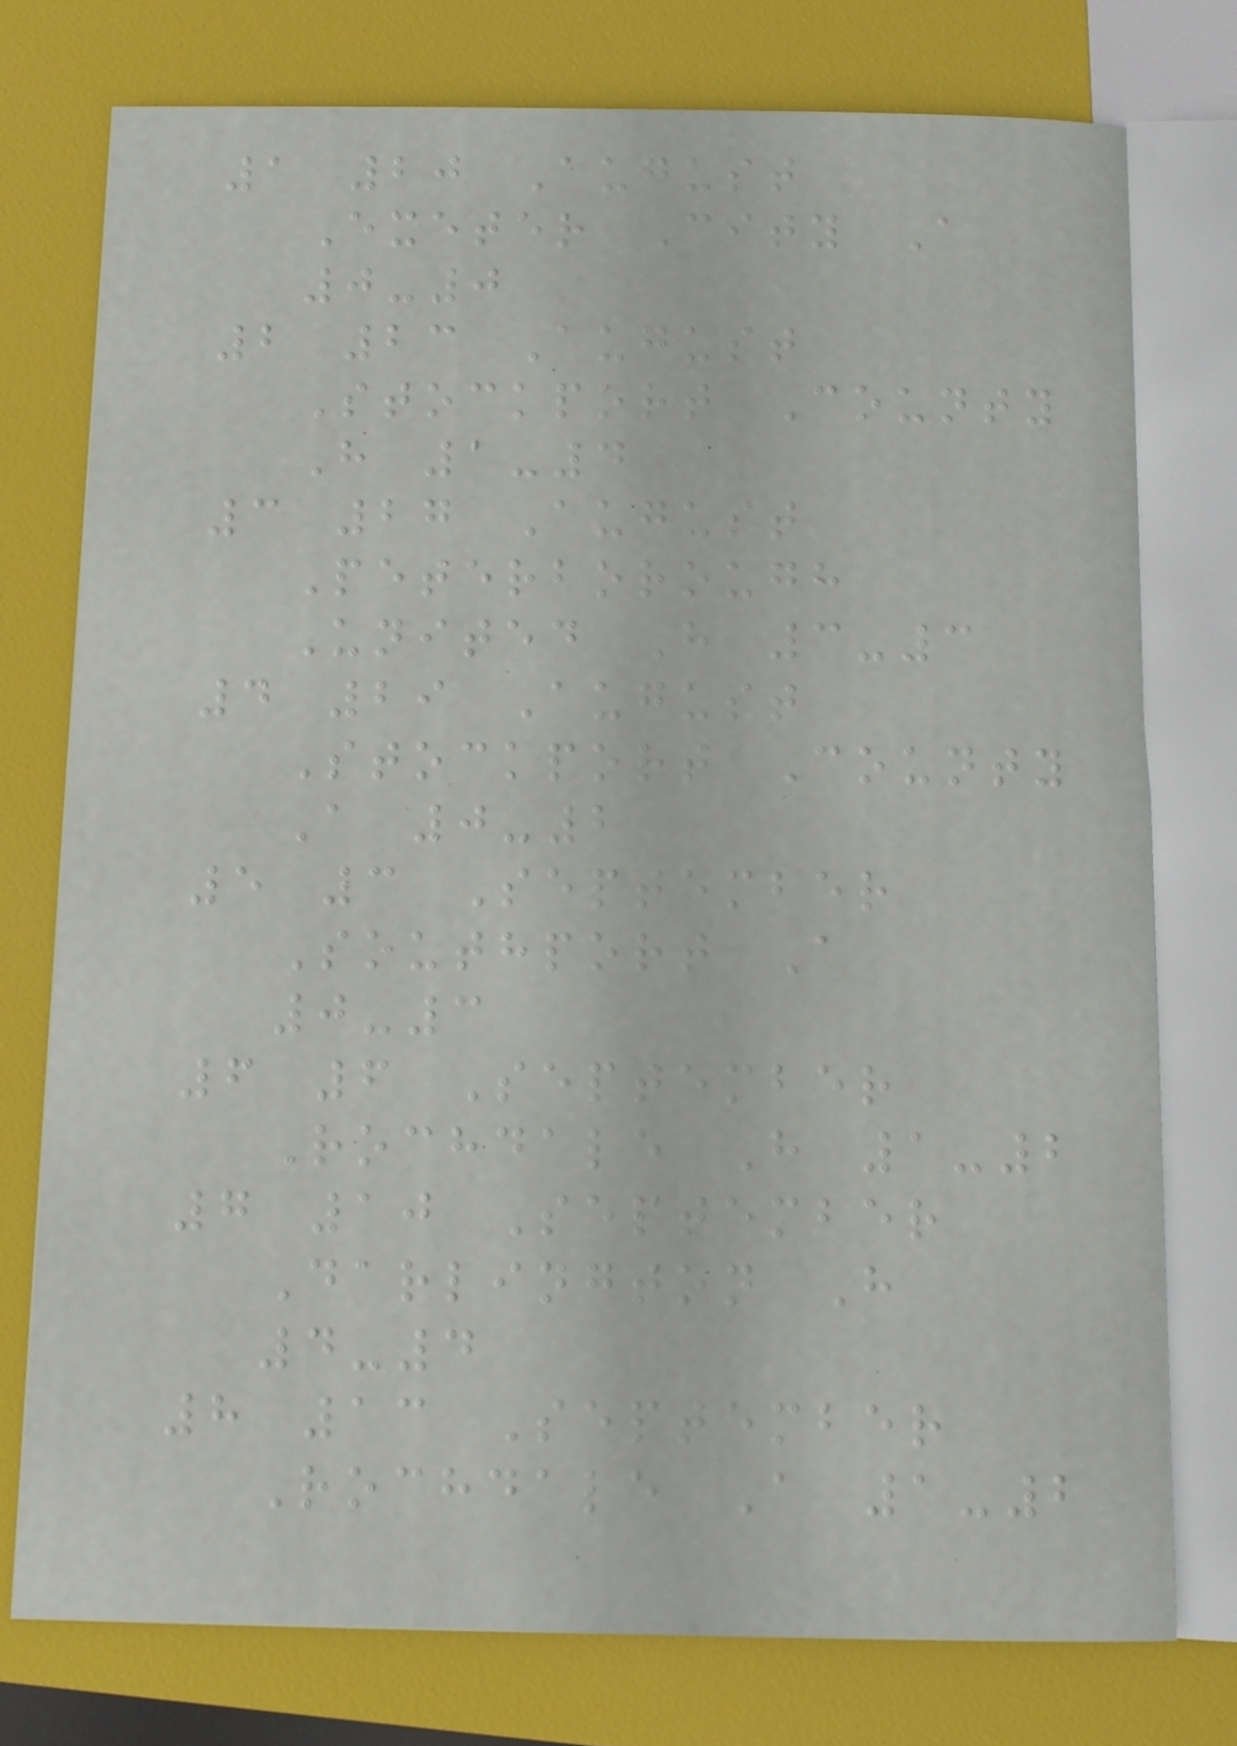1 20 August
Exeter City A
0-0
2 23 August
Stockport County
H 1-4
3 27 August
Peterborough
United H 3-3
4 29 August
Stockport County
A 0-2
5 3 September
Southport A
0-3
6 6 September
Rochdale H 1-2
7 10 September
Darlington H
4-4
8 13 September
Rochdale A 1-2
